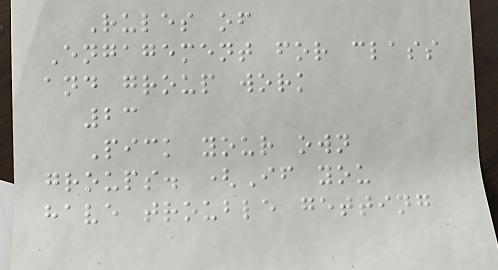Rules of
Engagement for class
and group work
23
Pick your own
groups. (If you
have trouble getting
